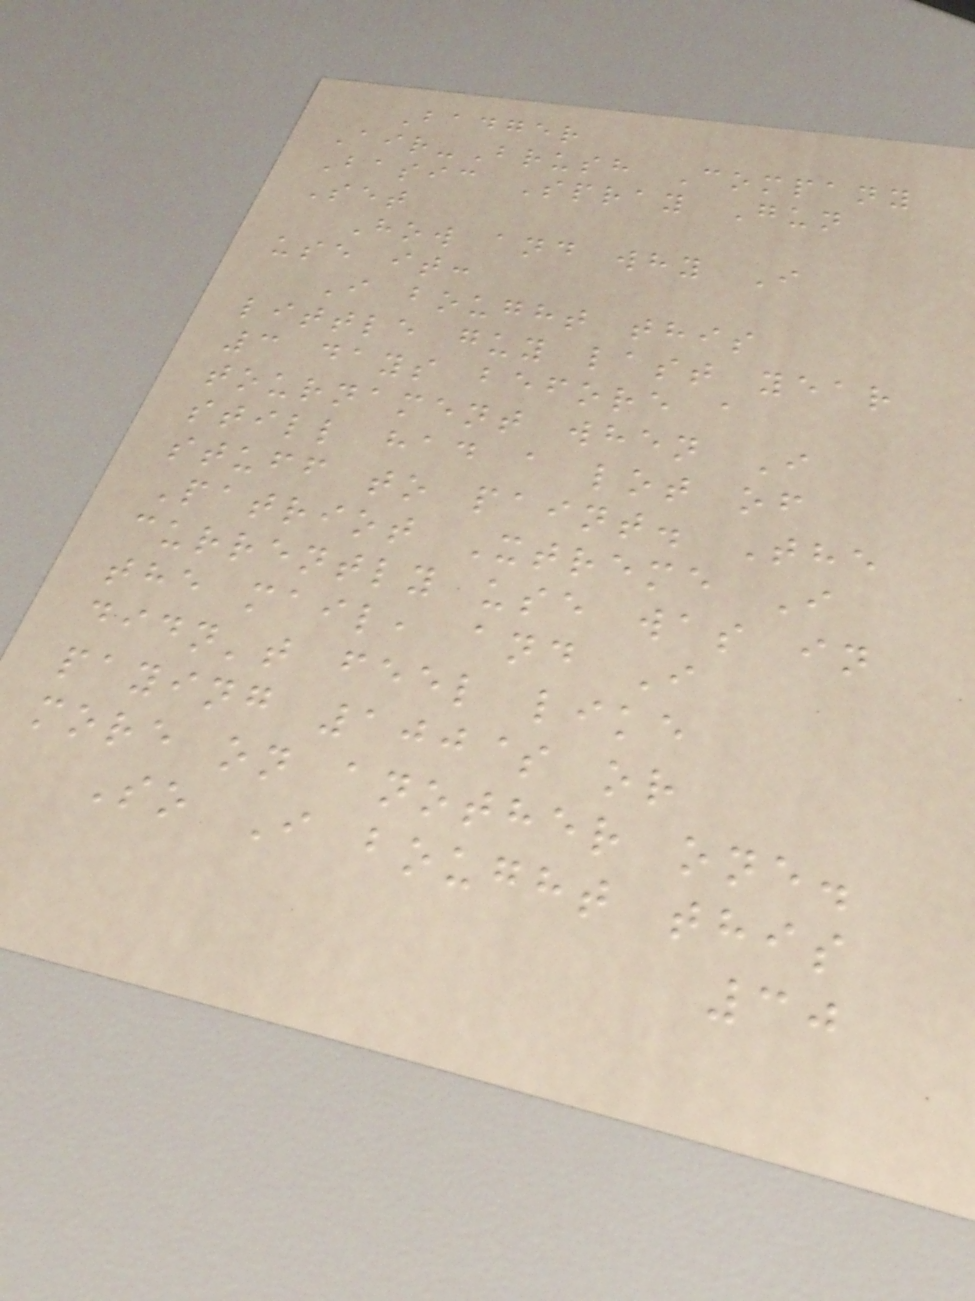Badger
Air-Brush Company
Basic Spray Gun
Set
How and why I
use it:
I bought this
little guy last year
3 days before a
tournament when I
still had a lot of
stuff to paint. The
Patriot Xtreme I
currently use was in
the mail, and I
didn't feel like
paying 100$ or
more on another one.
So I bought this
30
